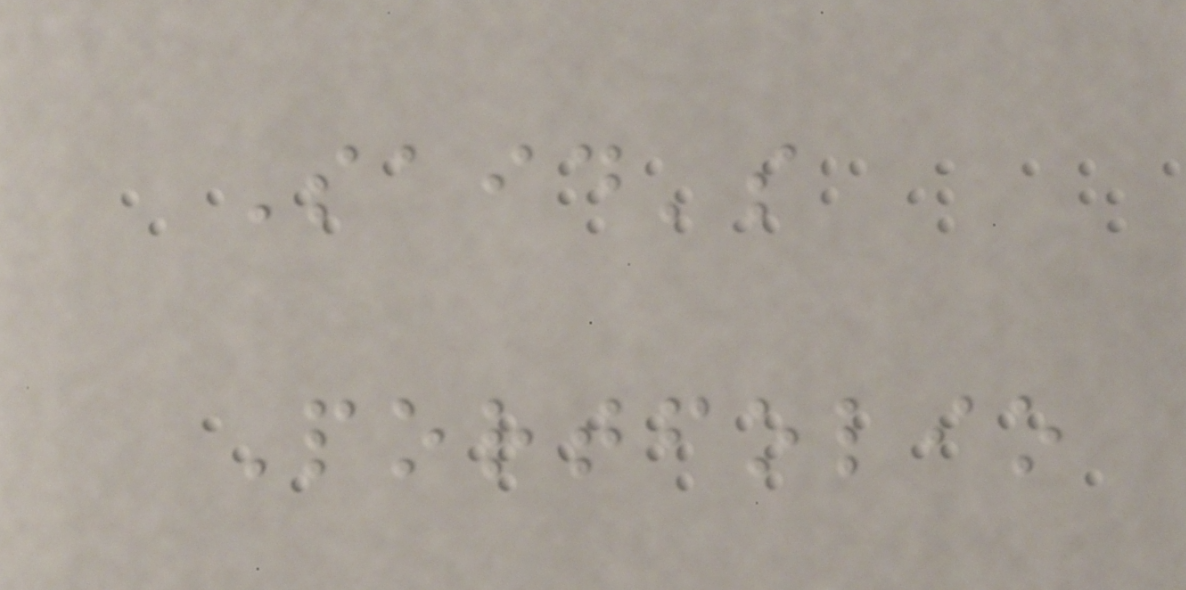Said's
Portfolio
